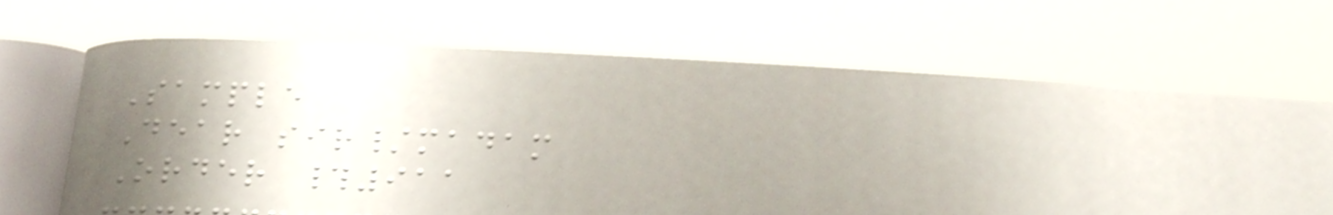Sample
Dear sir/madam
Order #911
